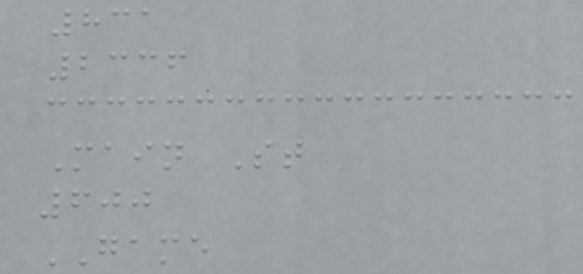831
2336
Main St
600
GAME
